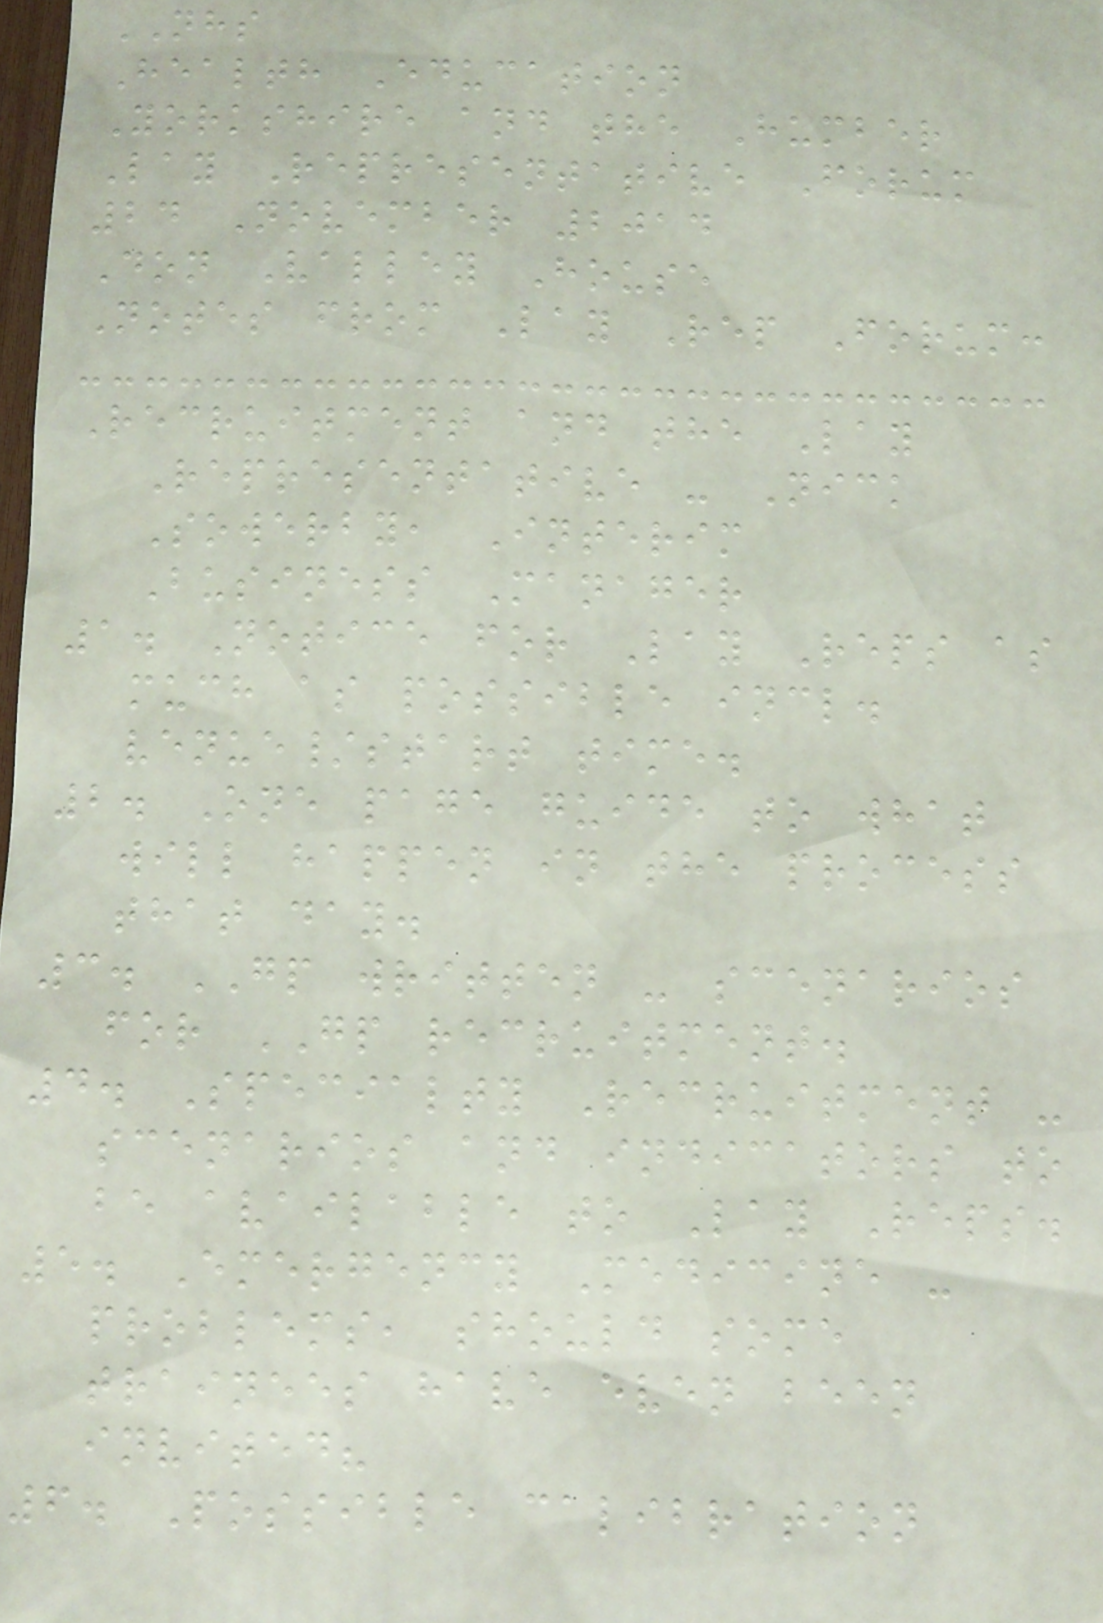NHS
Health Education
Yorkshire and the Humber
Lay Representative Forum
24 November 2014
Don Valley House
Notes from Lay Rep Forum:
Recruitment and the Lay
Representative - Nick
Sowerby, Interim
Business Manager
1. Notice for Lay Reps as
much as possible incl.
venue/start time.
2. One page guide to what
will happen in the process
that day.
3. GP written - scenarios
for GP recruitment.
4. Specialty Recruitment -
scenarios and indicators to
be available to Lay Reps.
5. Emergency Medicine -
problems, should some
trainees have even been
invited?
6. Possible calibration
